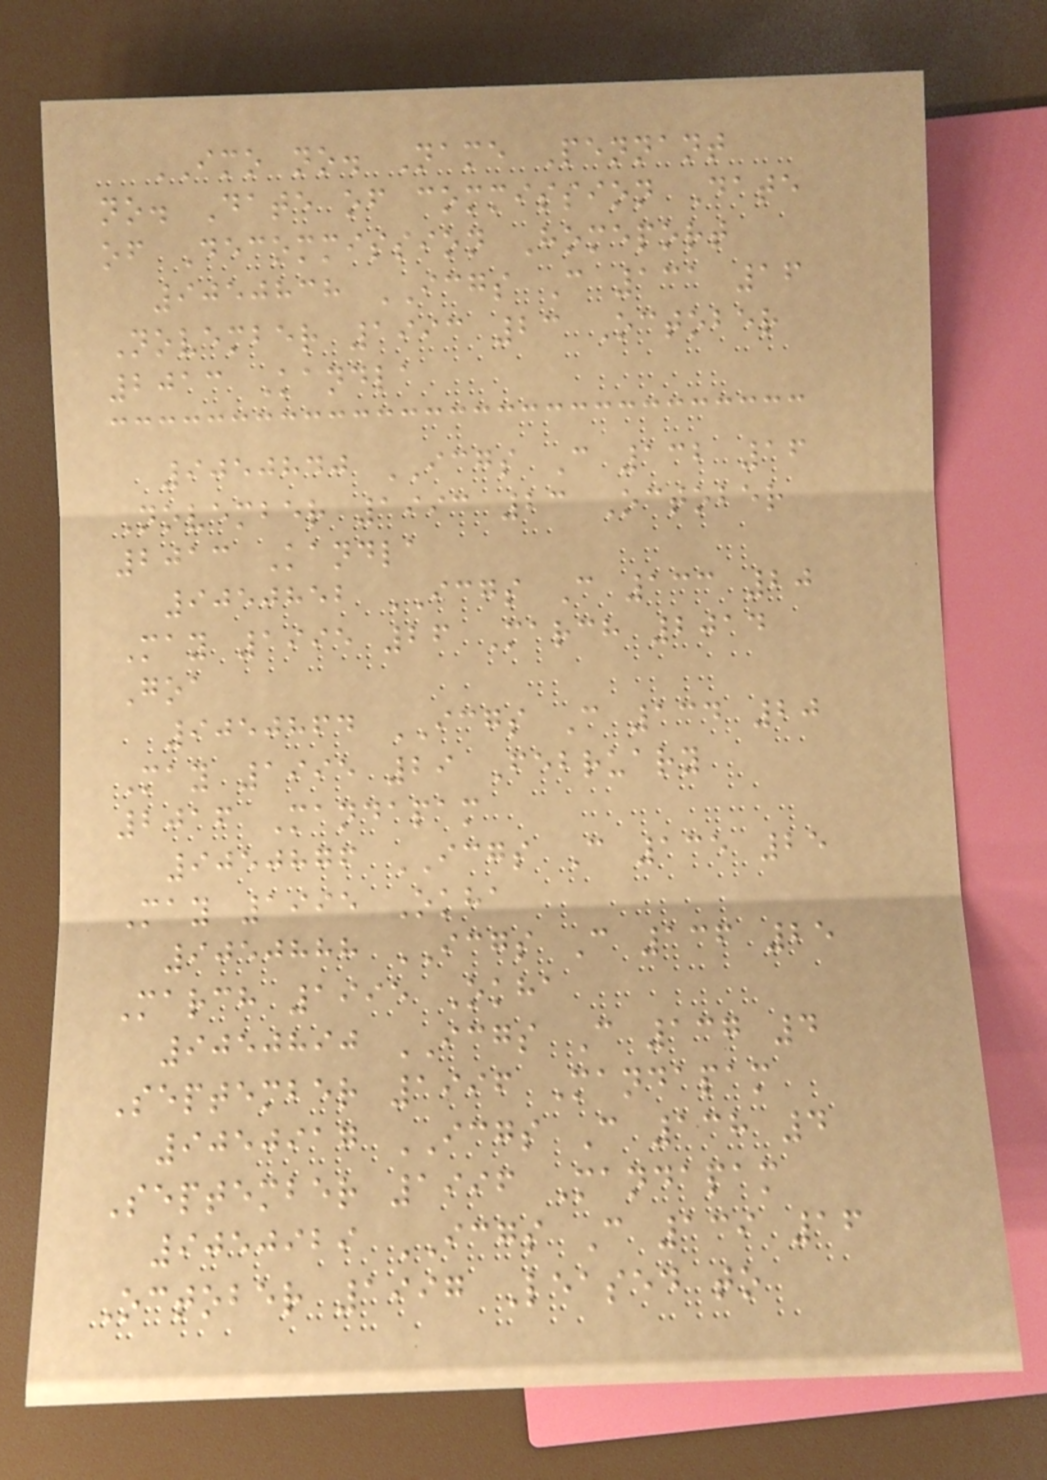IMO no. Name Pennant
no. Date of commission Date
of Decommission Homeport
9050838 ICGS C 131 16
November 1993 23 October
2013 Kandla
9050840 ICGS C 132 16
November 1993 23 October
2013 Kandla
9050852 ICGS C 133 20
May 1995 26 March 2014
Goa
9050864 ICGS C 134 20
May 1995 29 February
2016 Mandapam
9050876 ICGS C 135 25
May 1995 Okha
9050888 ICGS C 136 25
March 1995 Okha
9050890 ICGS C 137 4
September 1996 Mandapam
9050917 ICGS C 138 4
September 1996 Mandapam
9050929 ICGS C 139 16
October 1997 Leased to
